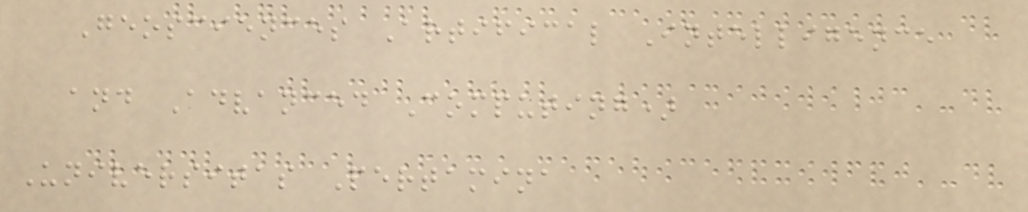Geosciences Artifical Intelligence
and Advanced Computing)
Universitas Pertamina
